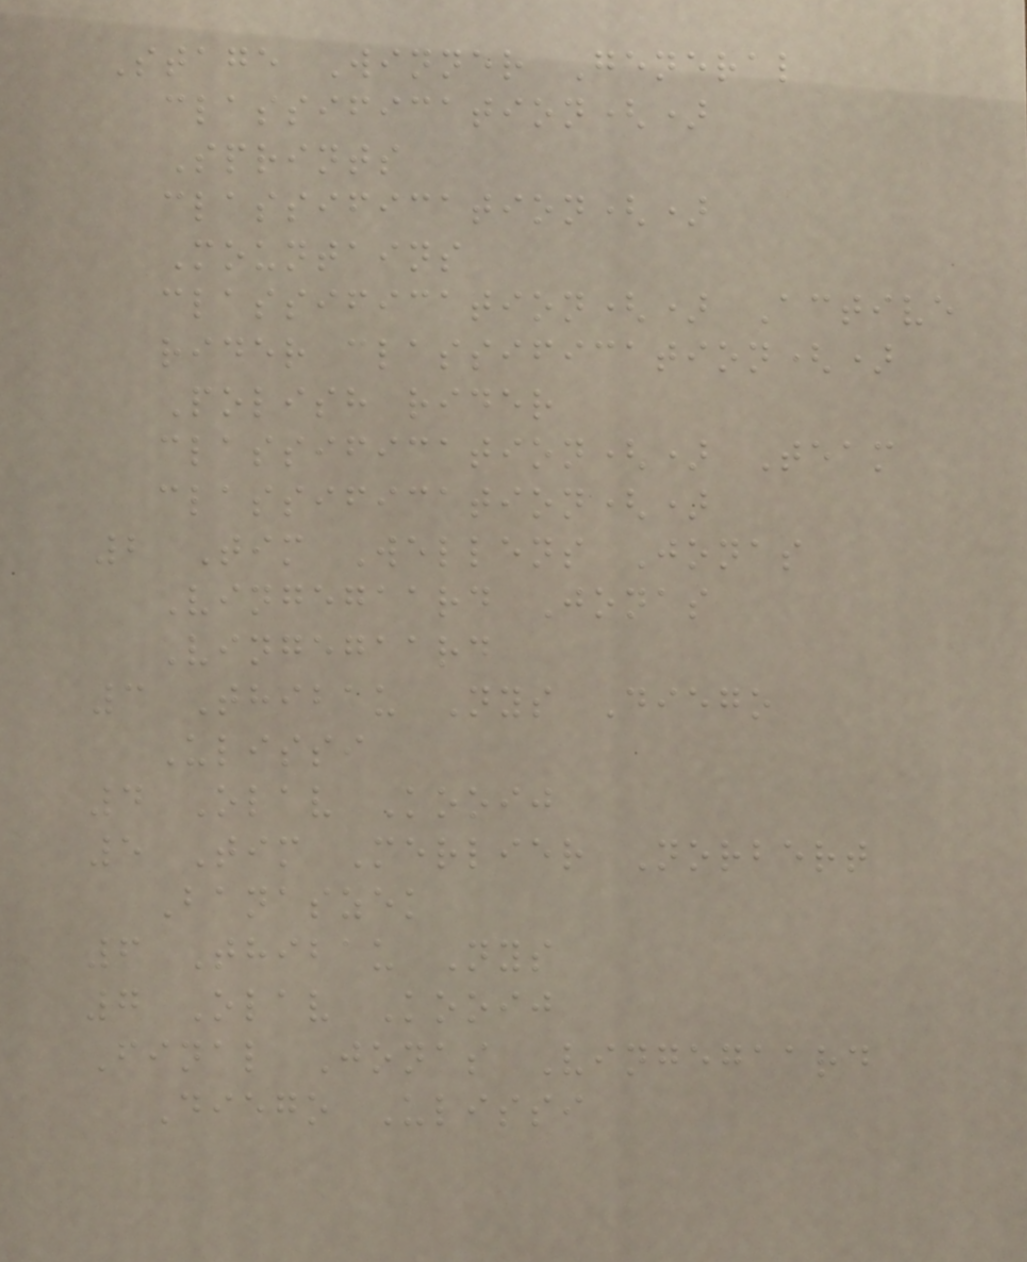Stage Winner General
classification()
Sprints
classification()
Mountains
classification() Active
rider classification()
Polish rider
classification() Team
classification()
2 Tim Wellens Jonas
Vingegaard Jonas
Vingegaard
3 Thibau Nys Diego
Ulissi
4 Olav Kooij
5 Tim Merlier Norbert
Banaszek
6 Thibau Nys
7 Olav Kooij
Final Jonas Vingegaard
Diego Ulissi
